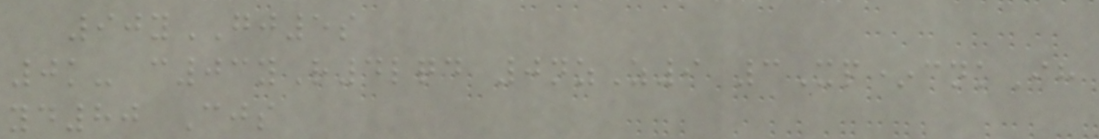90yGJ5s
0k- c03yR4lqd 0nzZ9 3Xp*cnkIh
yd80 Cjs
